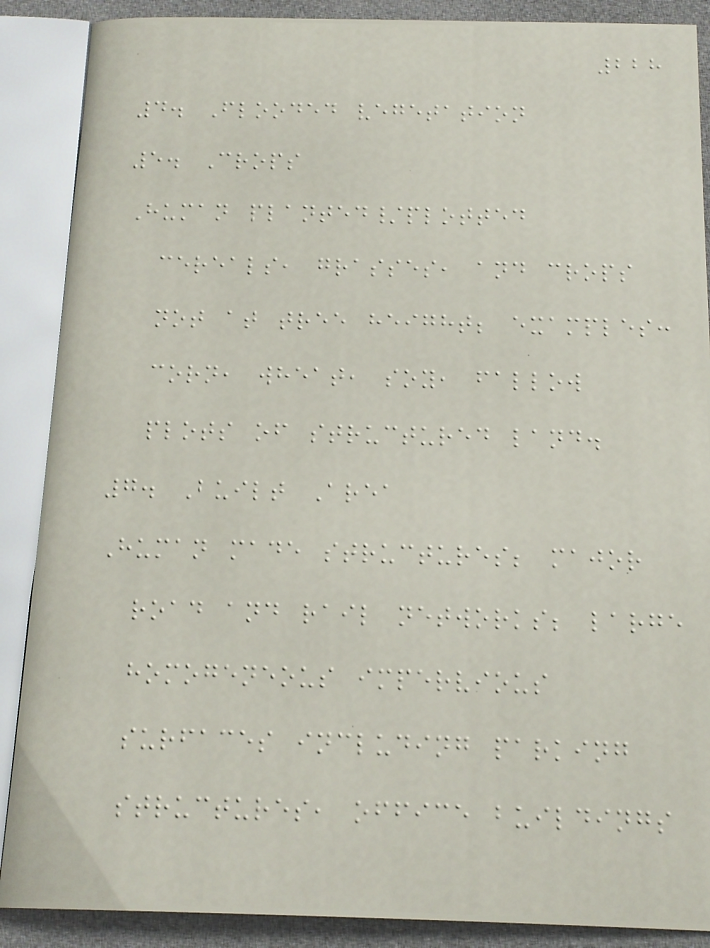228
4. Flooded vegetation
5. Crops
Human planted/plotted
cereals, grasses, and crops
not at tree height; examples:
corn, wheat, soy, fallow
plots of structured land.
7. Built Area
Human made structures; major
road and rail networks; large
homogeneous impervious
surfaces including parking
structures, office buildings
